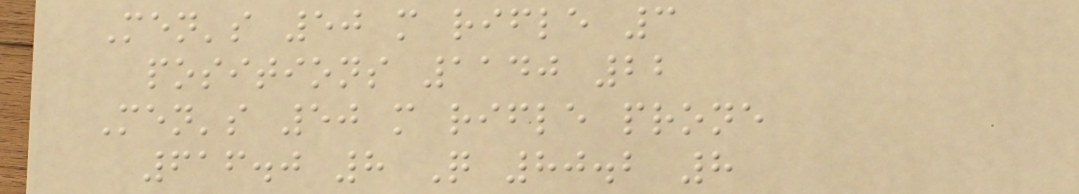Men's 50 m rifle 3
positions 1140 22
Men's 50 m rifle prone
616.0 8 Q 80.2 8
